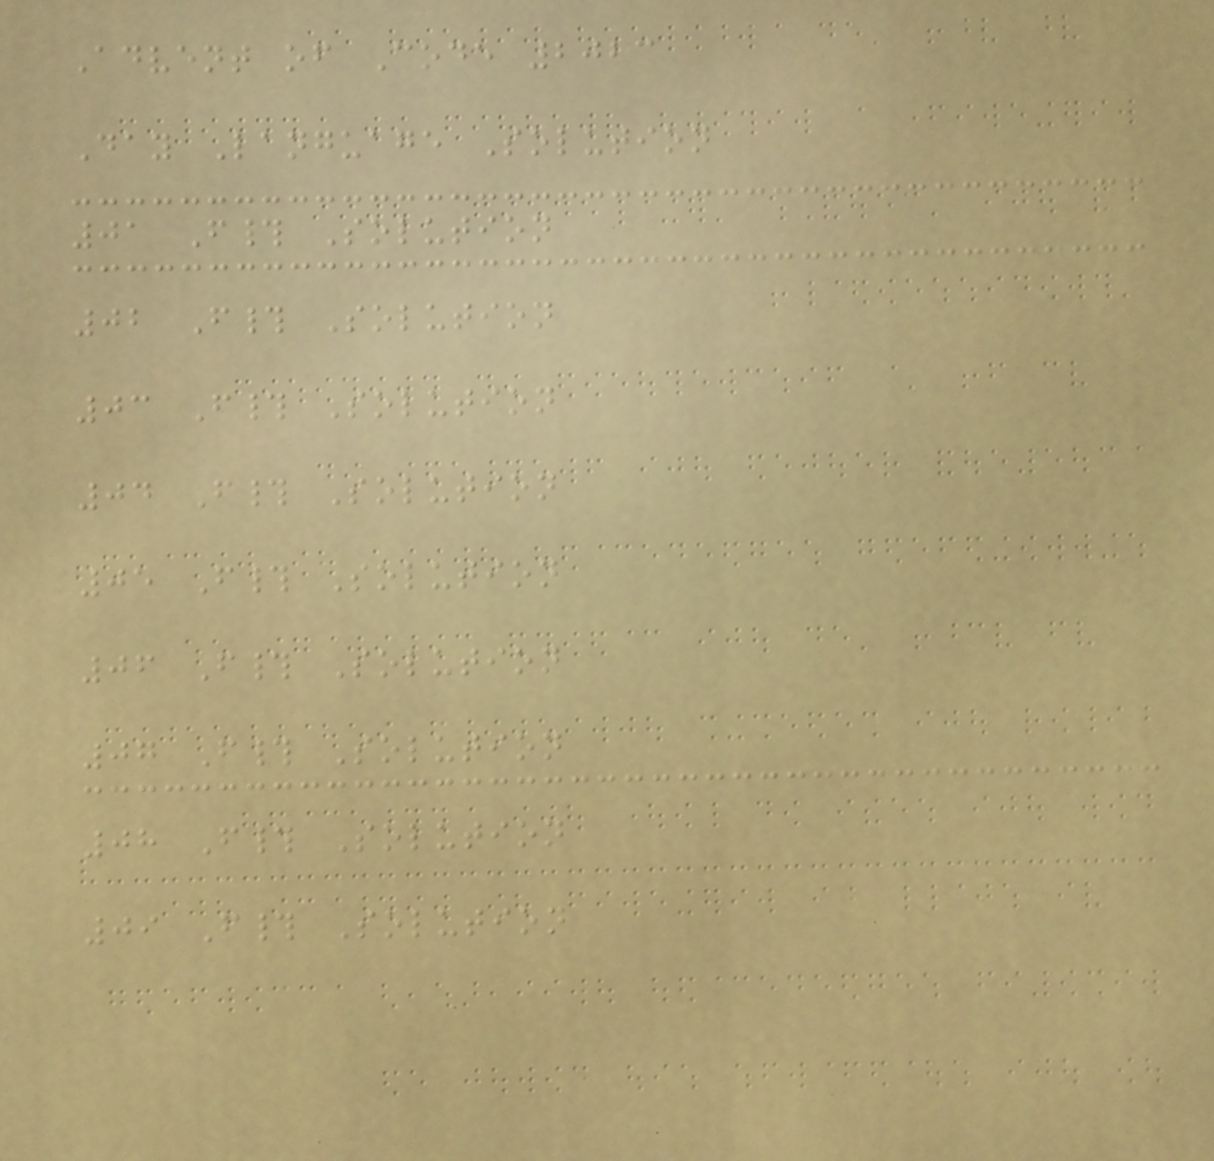Advent of Code 2023
Day Language Solution
01 F# Solution
02 F# Solution
03 F# Solution
04 F# Solution
05 F# Solution
06 F# Solution
07 F# Solution
08 F# Solution
09 F# Solution
